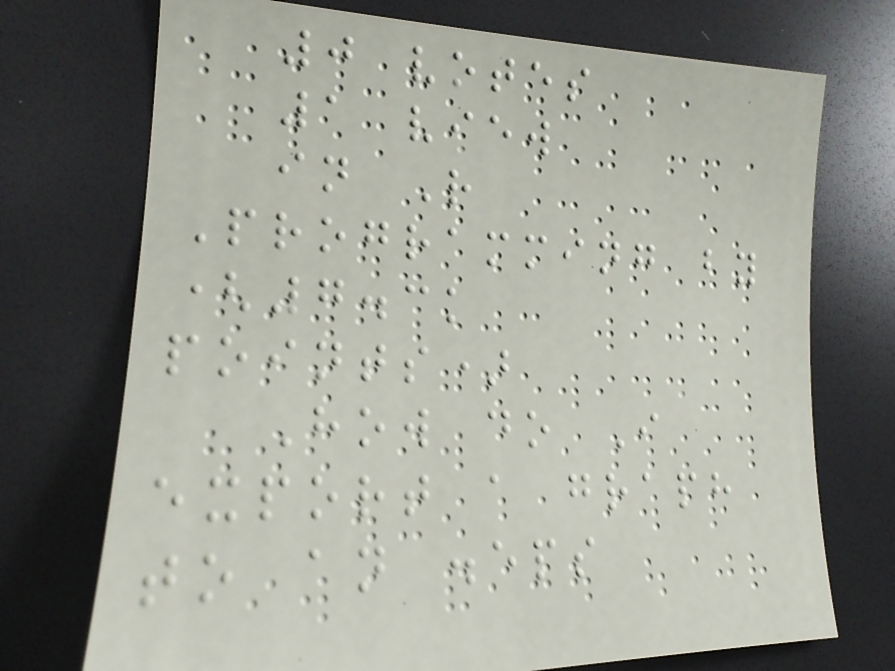0 votes
1 view
in R
Programming by
(7.3k
points)
How do I
export a graph
to an .eps
